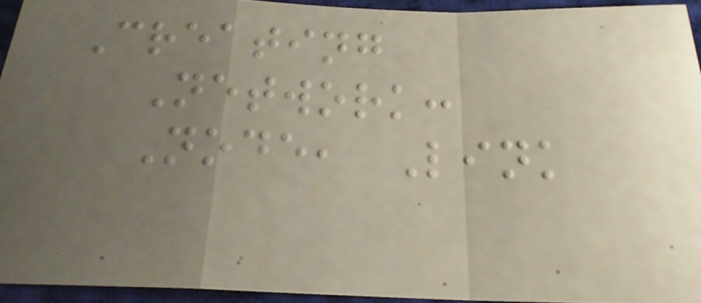Creating
Network:
Node, Link
